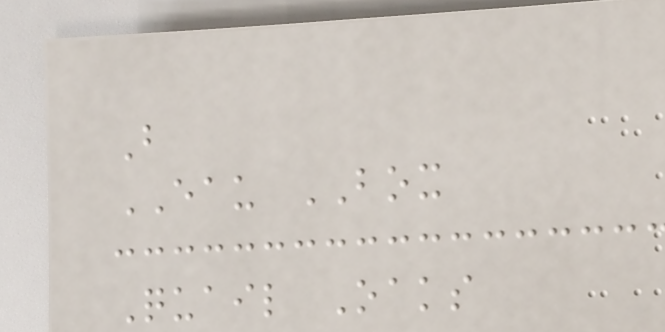B
EAU BOX
Quail Oaks
